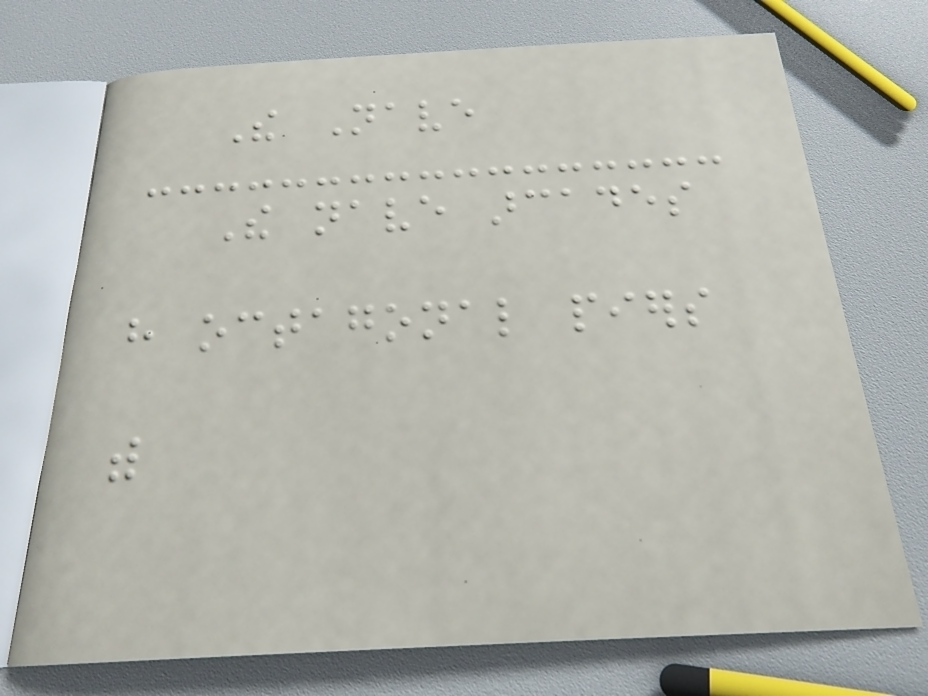The Nave
The nave arcades
have octagonal piers
with
